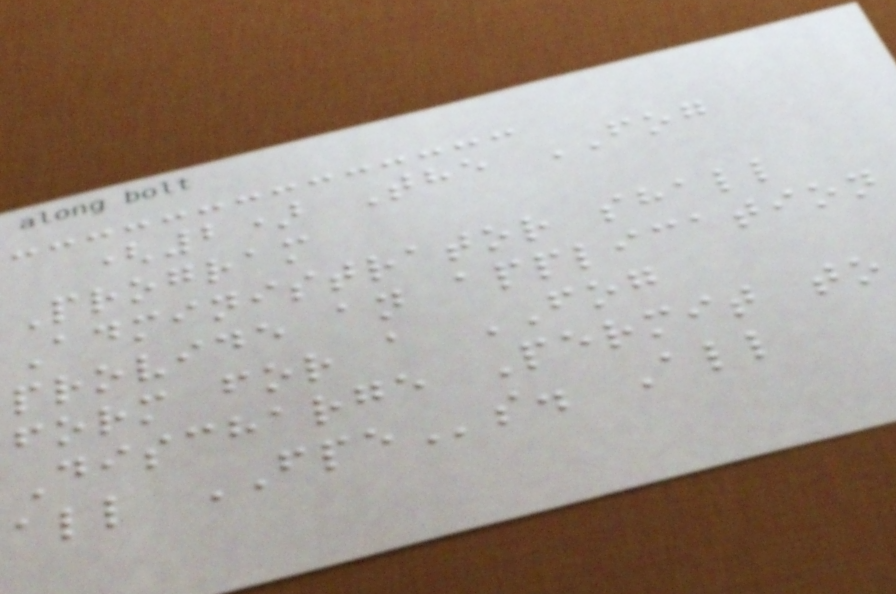(2) The FOG
Program
Administrator shall
provide an application
form for a FOG
Discharge Permit to
all FPEs. All
